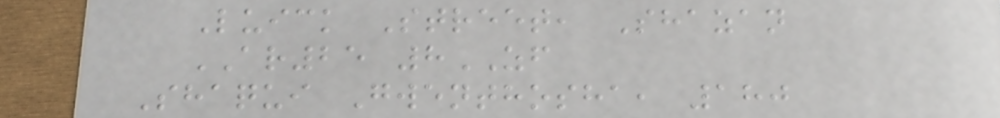Luick Street, Shazan
AR25 8ZF
Shaqui Gwenthosha, 180
